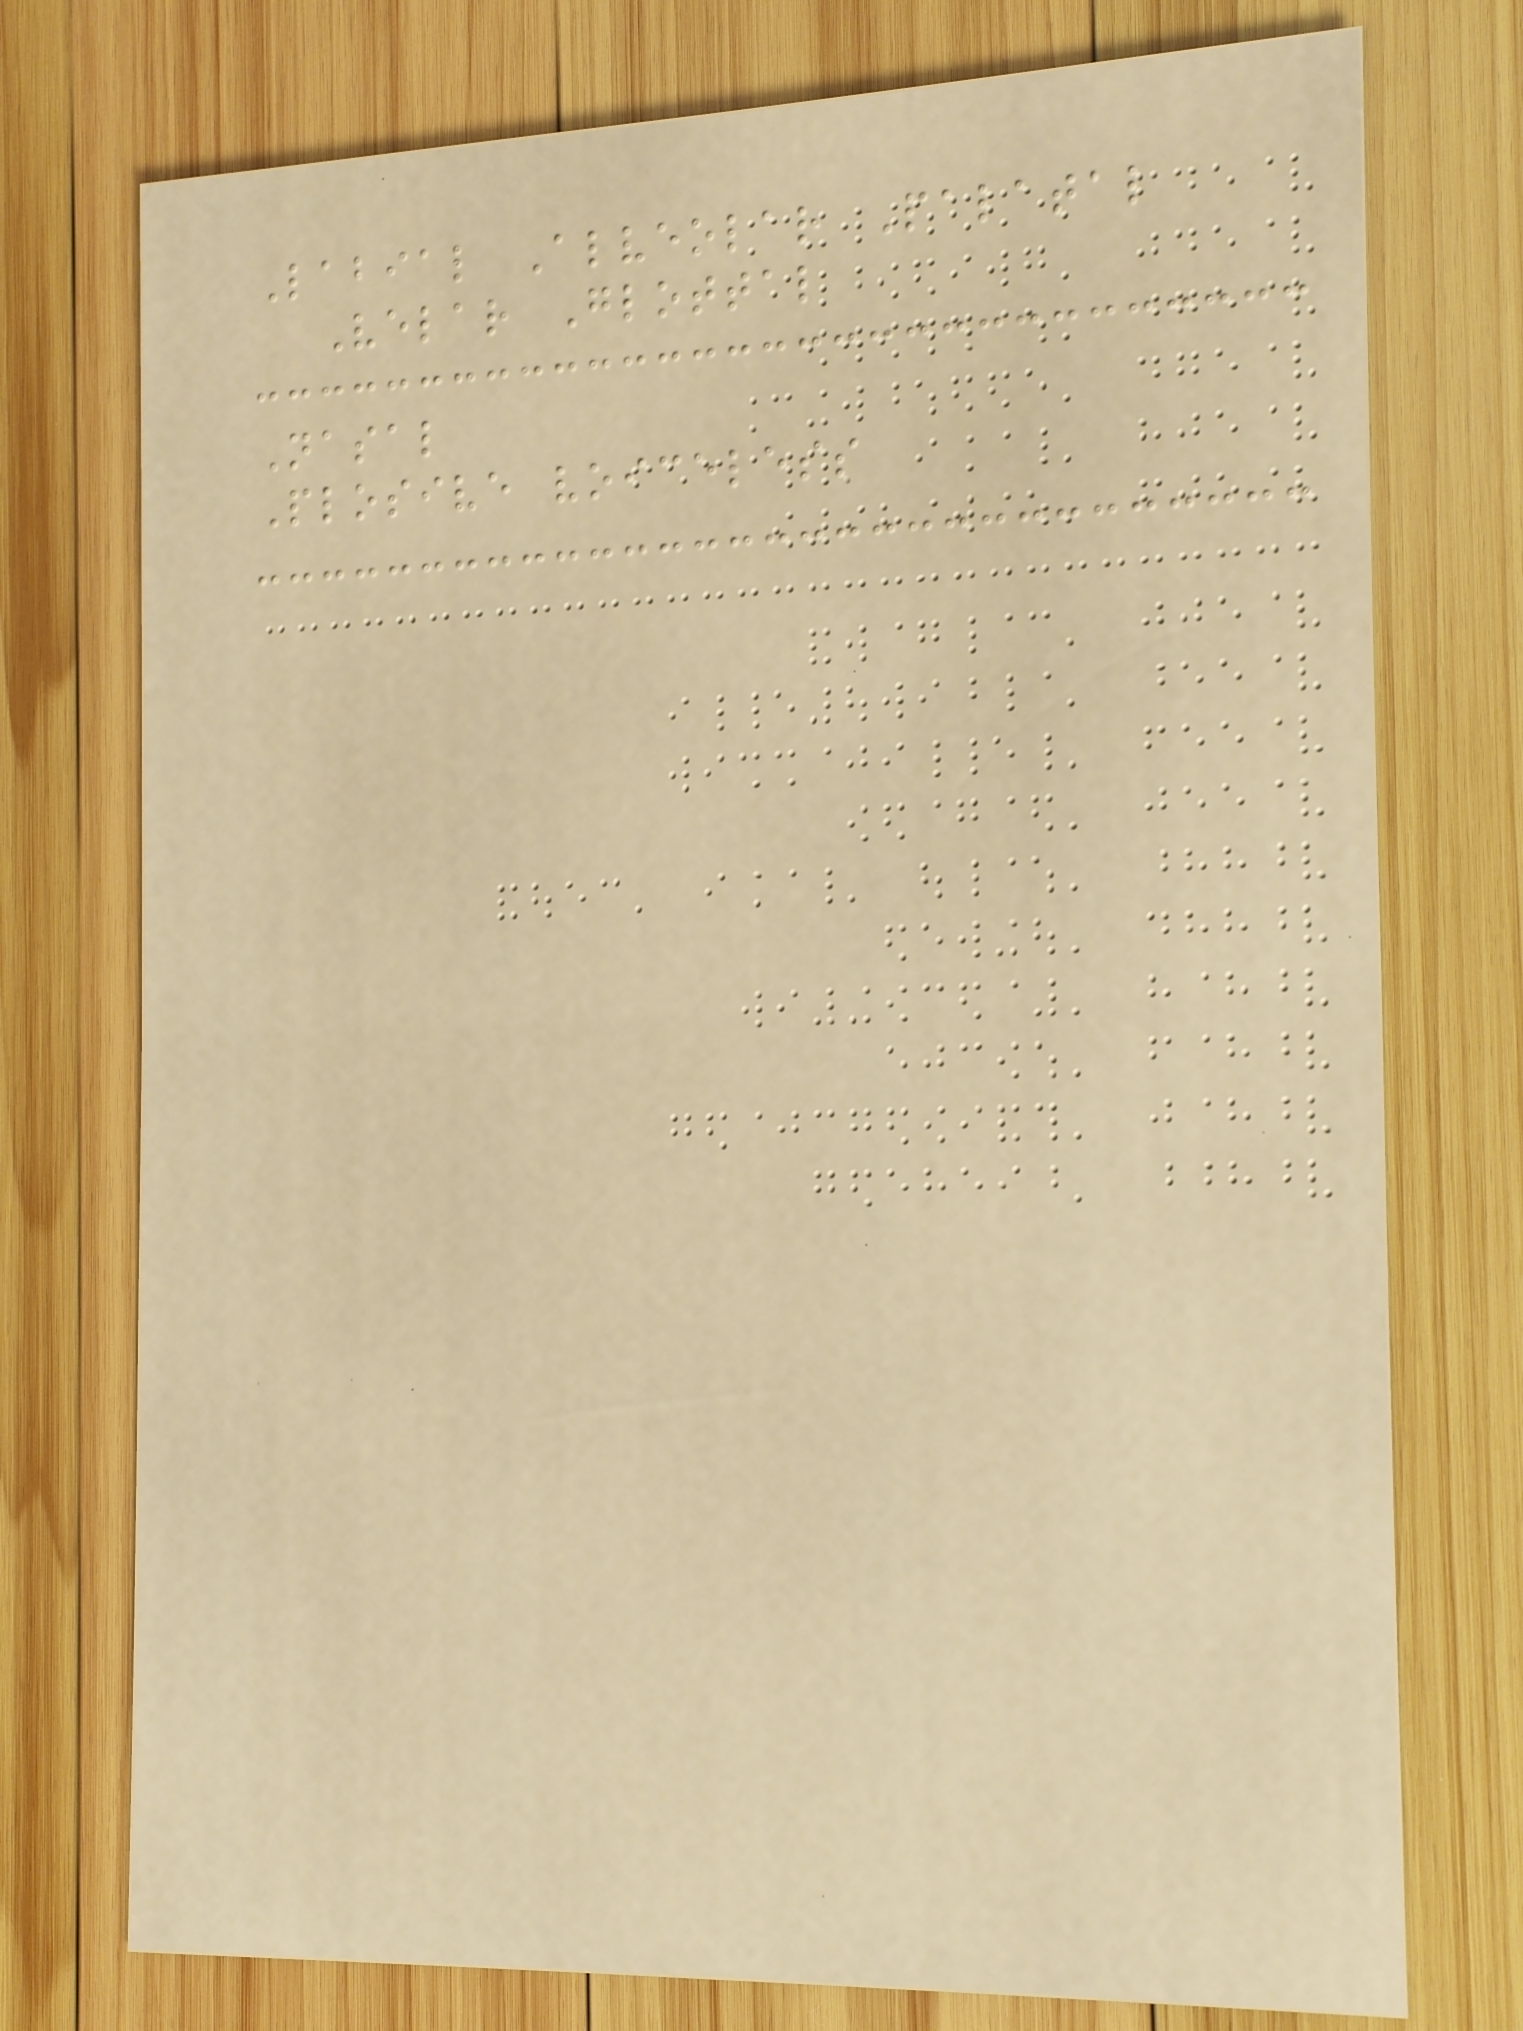Labial Alveolar Palatal
Velar Glottal
Nasal
Plosive voiceless
